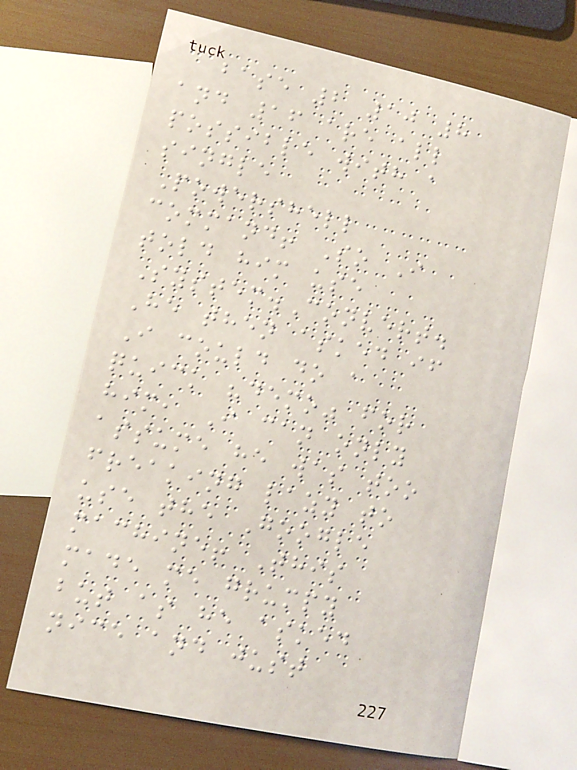base 2 10 8
and 16 are all
possible with a
single
Powershell
command! So I
told him use
System.Convert.
He then asked if
I could do a
quick "demo" for
him, I can only
assume he was too
freaking lazy to
use the Google
machine! This
made me grumpy
but as he asked
nice and just
